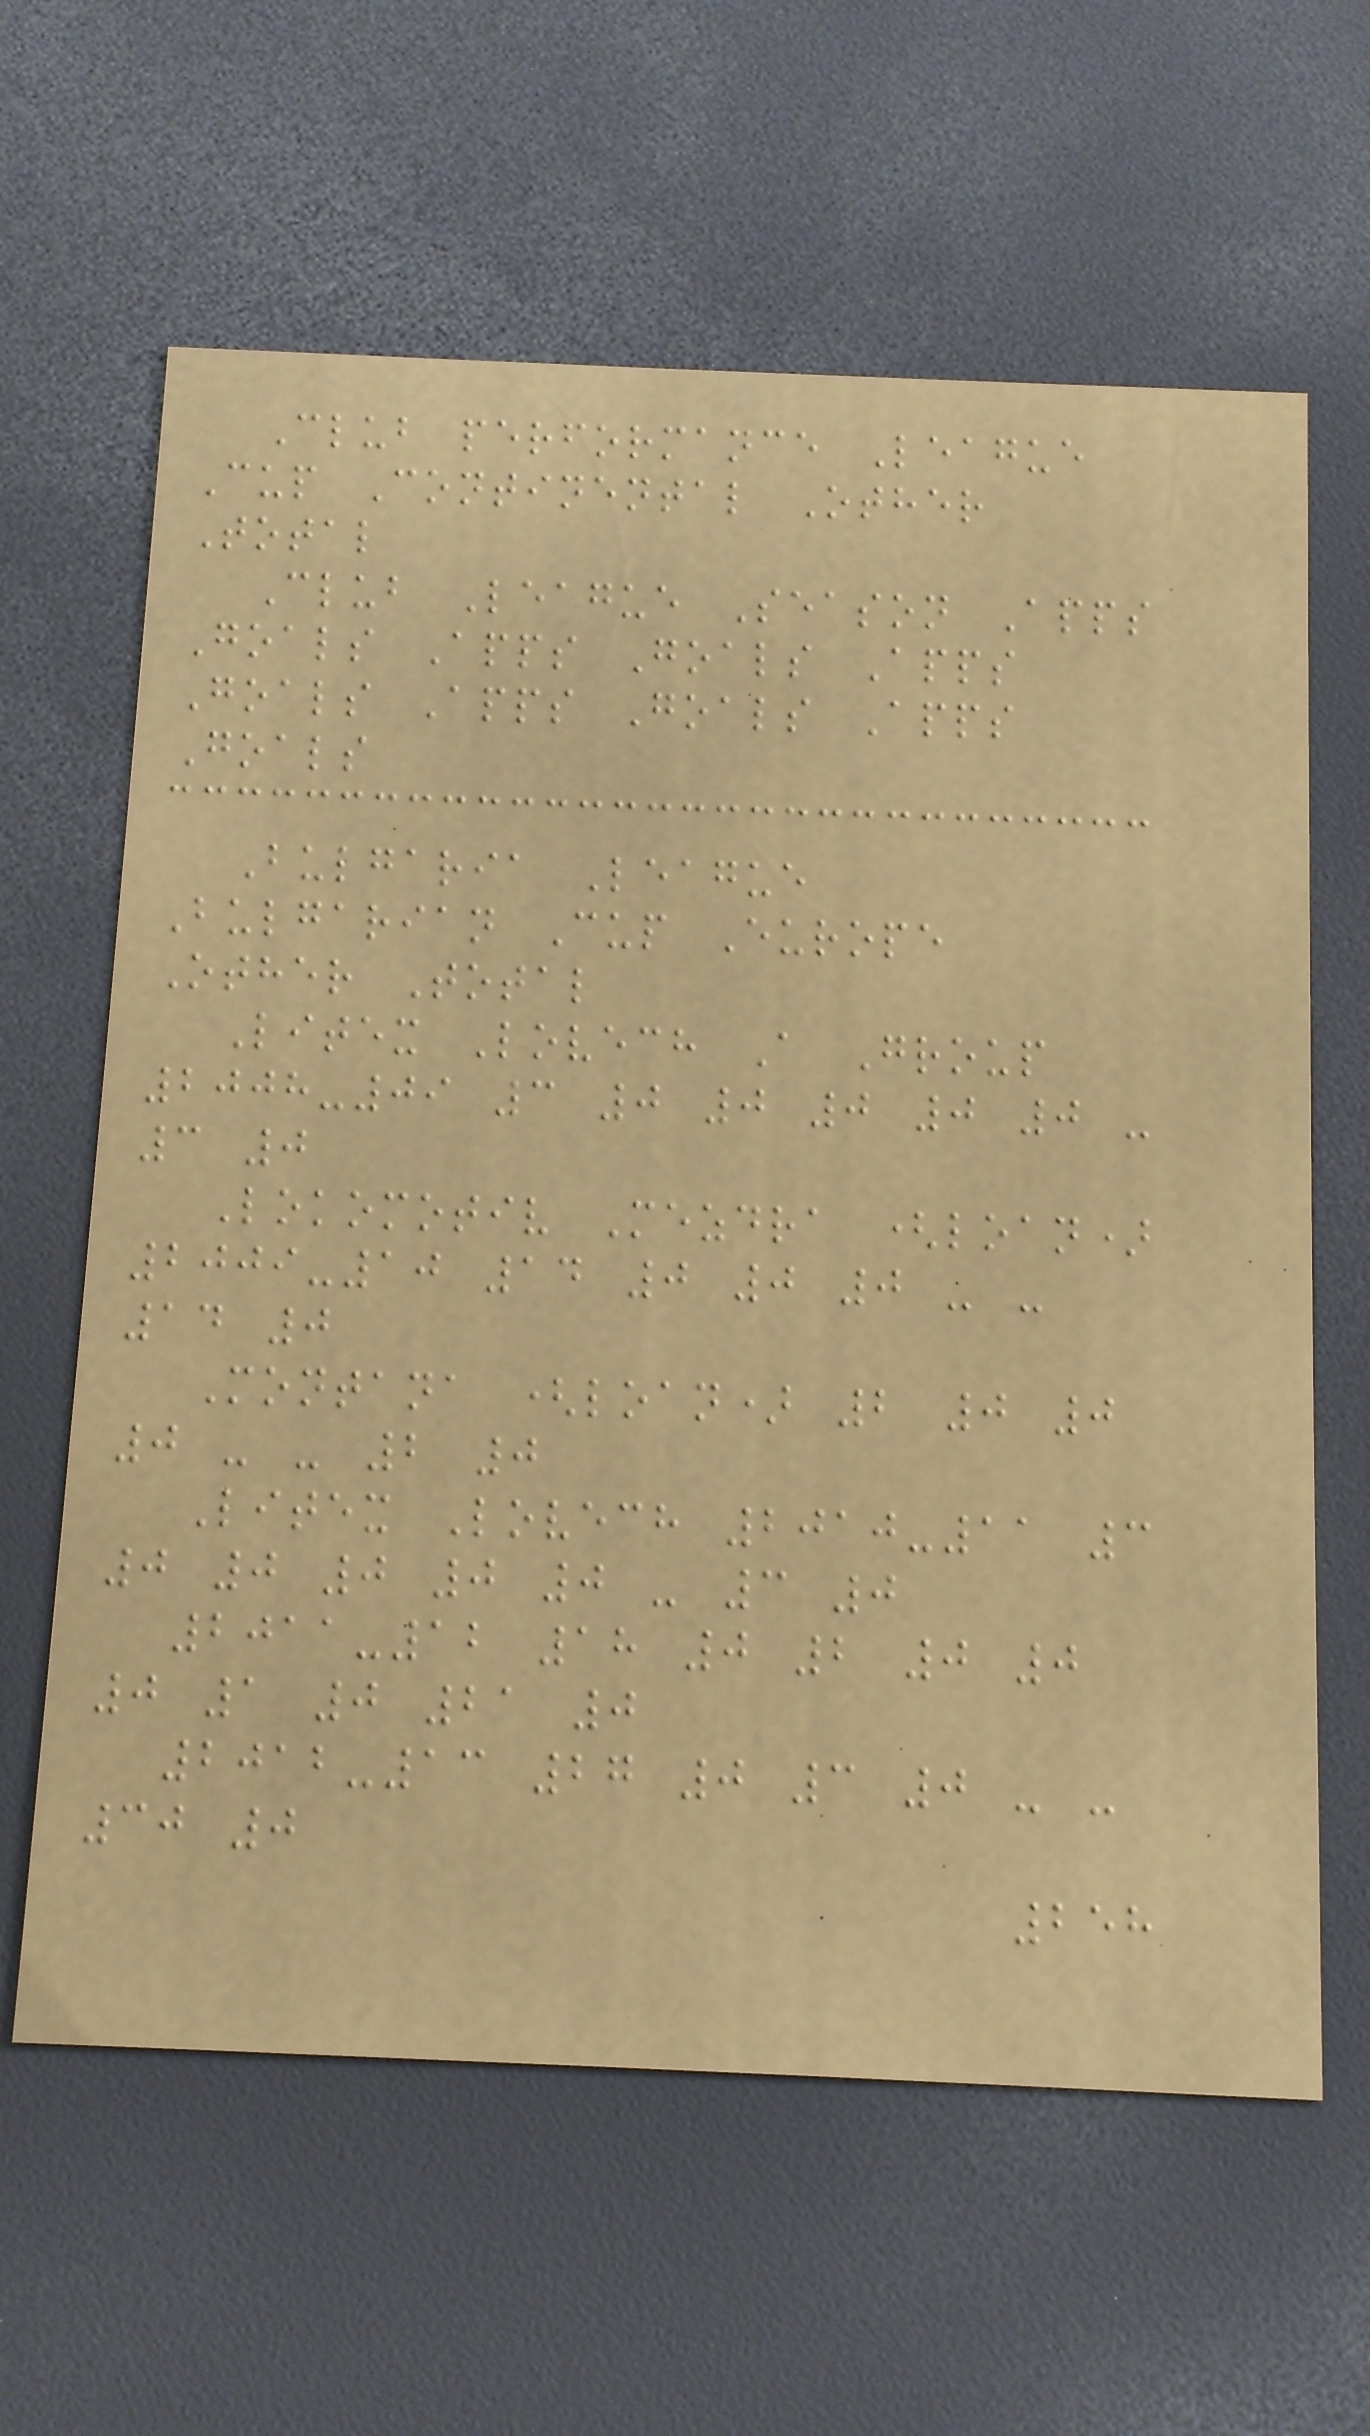Club performance League
Cup Continental Other
Total
Club League Season Apps
Goals Apps Goals Apps
Goals Apps Goals Apps
Goals
Bulgaria League
Bulgarian Cup Europe
Other Total
Litex Lovech A Group
2008-09 3 0 0 0 0 0 -
3 0
Lokomotiv Mezdra (loan)
2009-10 14 0 0 0 - -
14 0
Montana (loan) 2 0 0
0 - - 2 0
Litex Lovech 2010-11 3
0 0 0 0 0 - 3 0
2011-12 18 0 2 0 0
0 1 0 21 0
2012-13 27 0 3 0 - -
30 0
258
